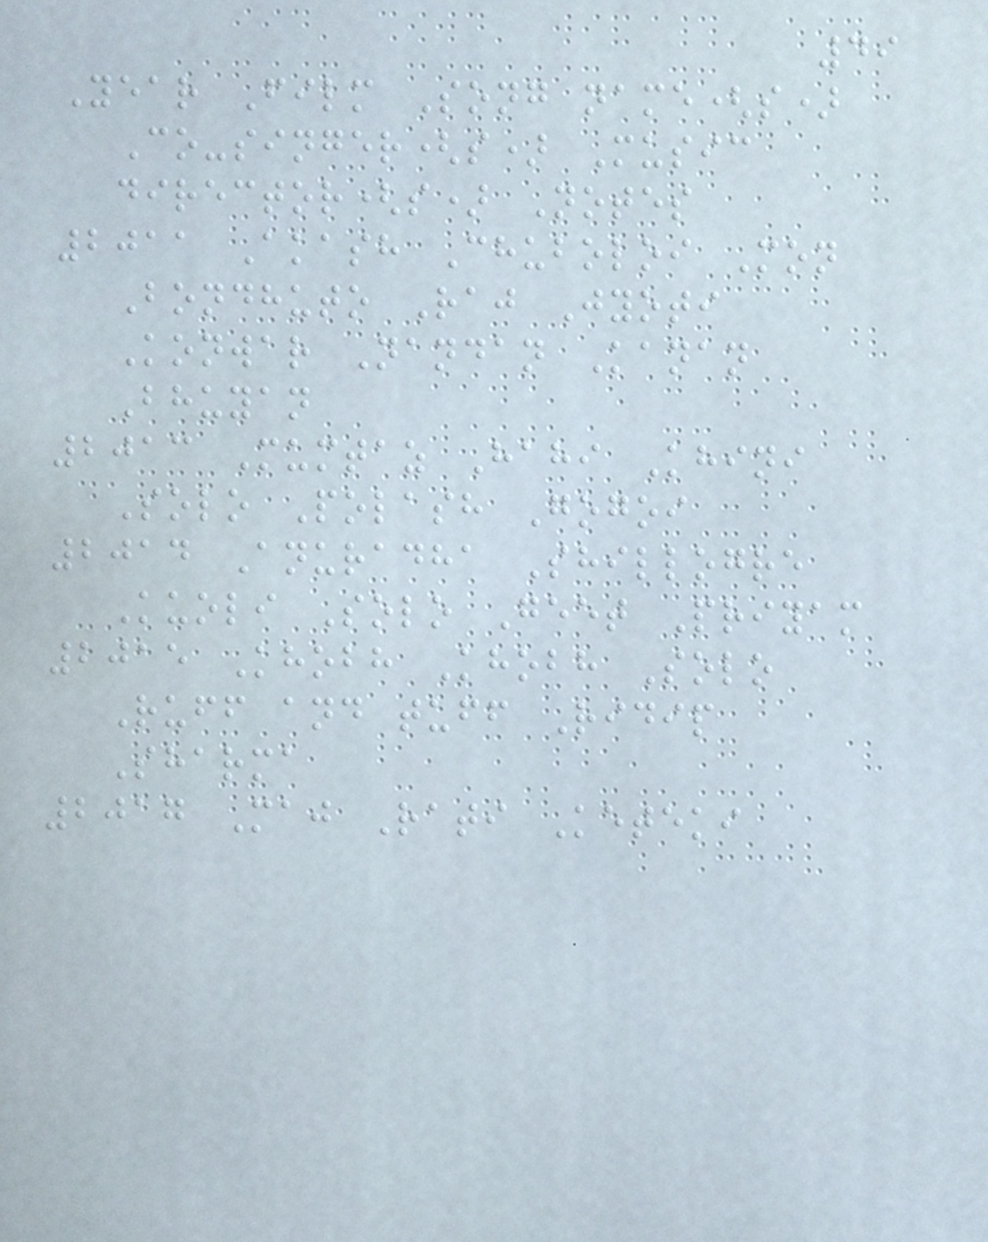49
Year Film Song name(s)
Co-singer(s) Music
director(s) Notes
2011 Akash Chuboloi Mon
Bondhuto Raj Jyoti
Konwar Nandan Kanan
Bhuyan
2013 Mumtaz Hahi Khini
Solo Polash Gogoi
2014 Anuradha Shillogre
Kuoli Solo Geet Priyam
2015 Khobh Khobh Solo
Ruff and tuff Ridip
Sharma
2017 Maj Rati Keteki
